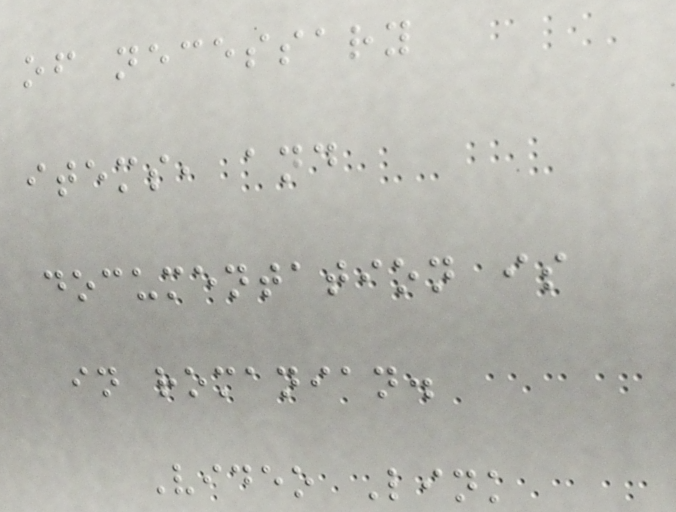of necessary
items, and
documentation is
in romanian.
Video Link
